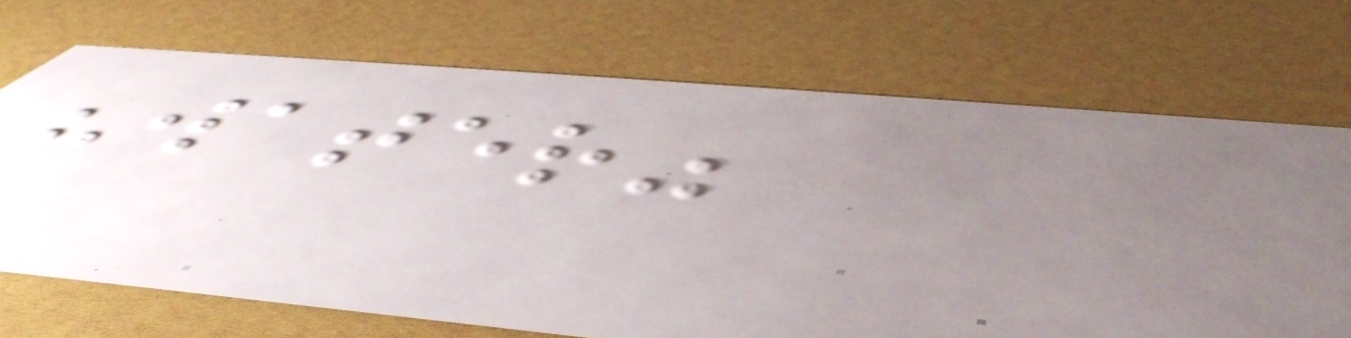"water"
